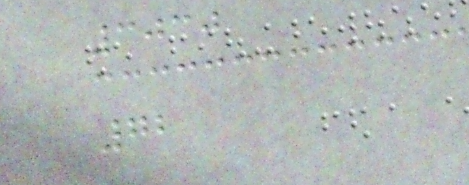3030
72
